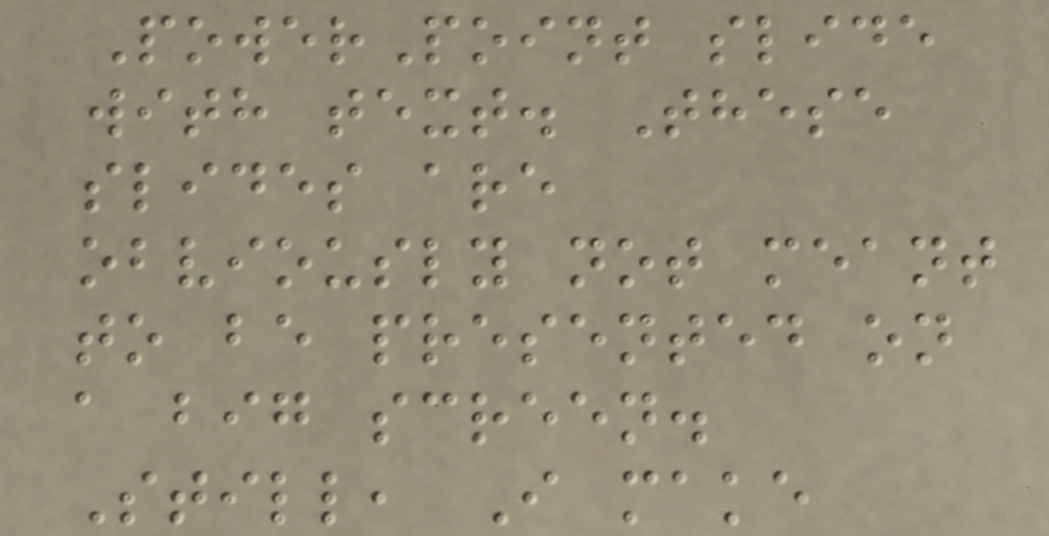PowerPoint slide
with text. These
slides are
obviously not meant
to be presented on
a big screen.
Still, I make
